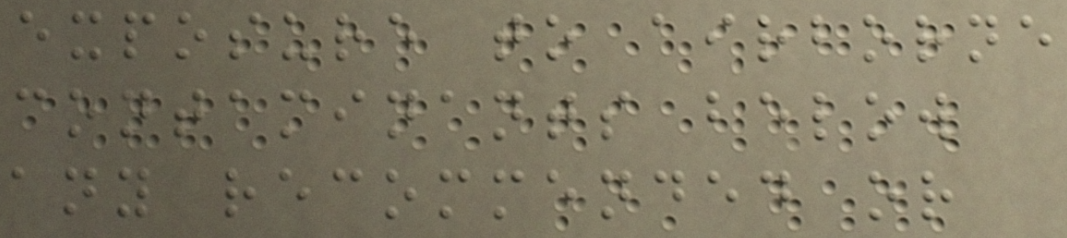exposure to airborne
contaminants below
any recommended or
